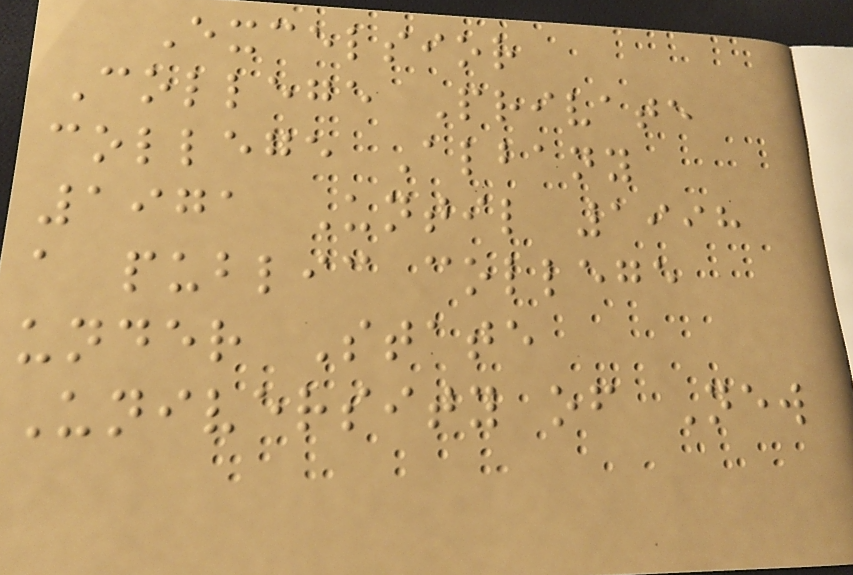Excelsior
College Private
college Albany
1971 Until 1998
a public college
under State
University of New
